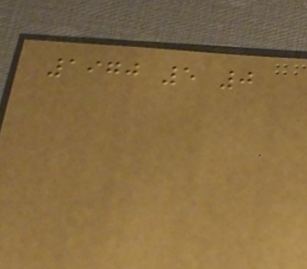1970 5 0
